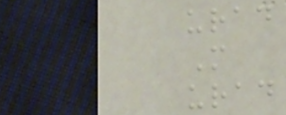urad
M
urad
